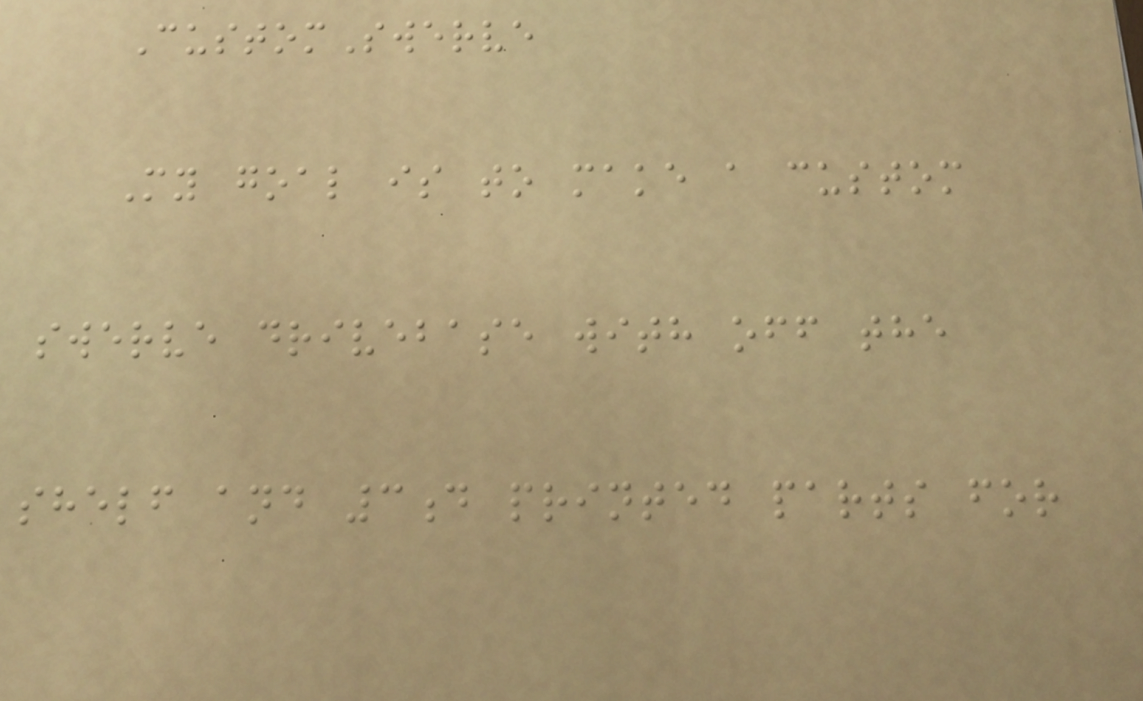CustomSwerve
My goal is to make a custom
swerve drivebase with off the
shelf and 3d printed parts for
